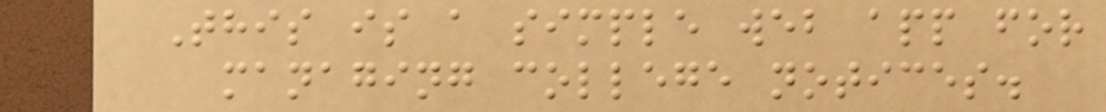This is a simple web app for
managing college notices.
